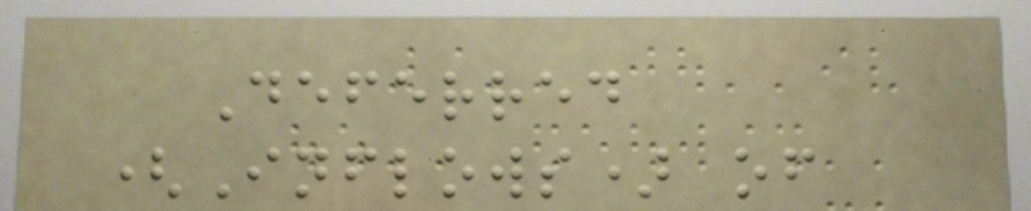Deferred
(Inflows) of
